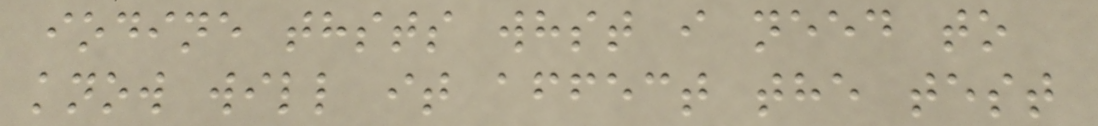iodine thsts whst i need to
know will it affect the test
